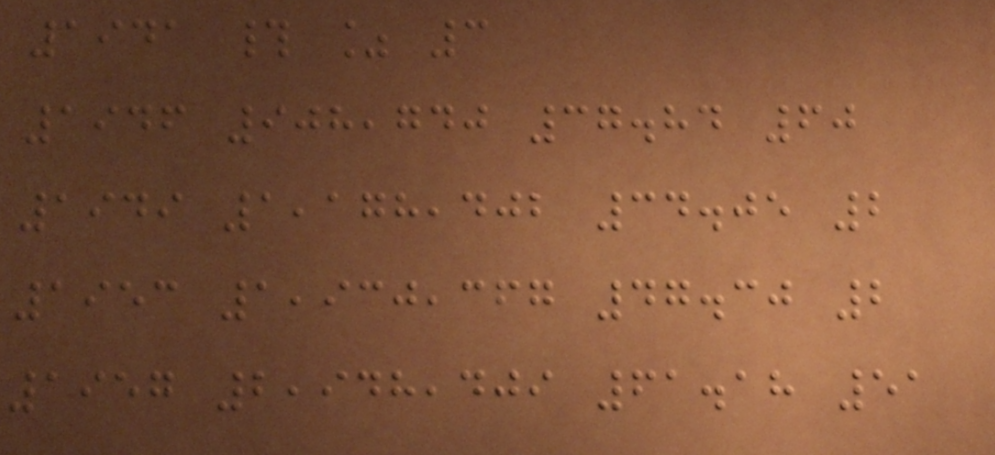1941 # % 3
1946 908,740 37.84 60
1949 1,178,402 34.05 2
1953 1,930,367 47.30 2
1957 2,948,409 61.18 51
